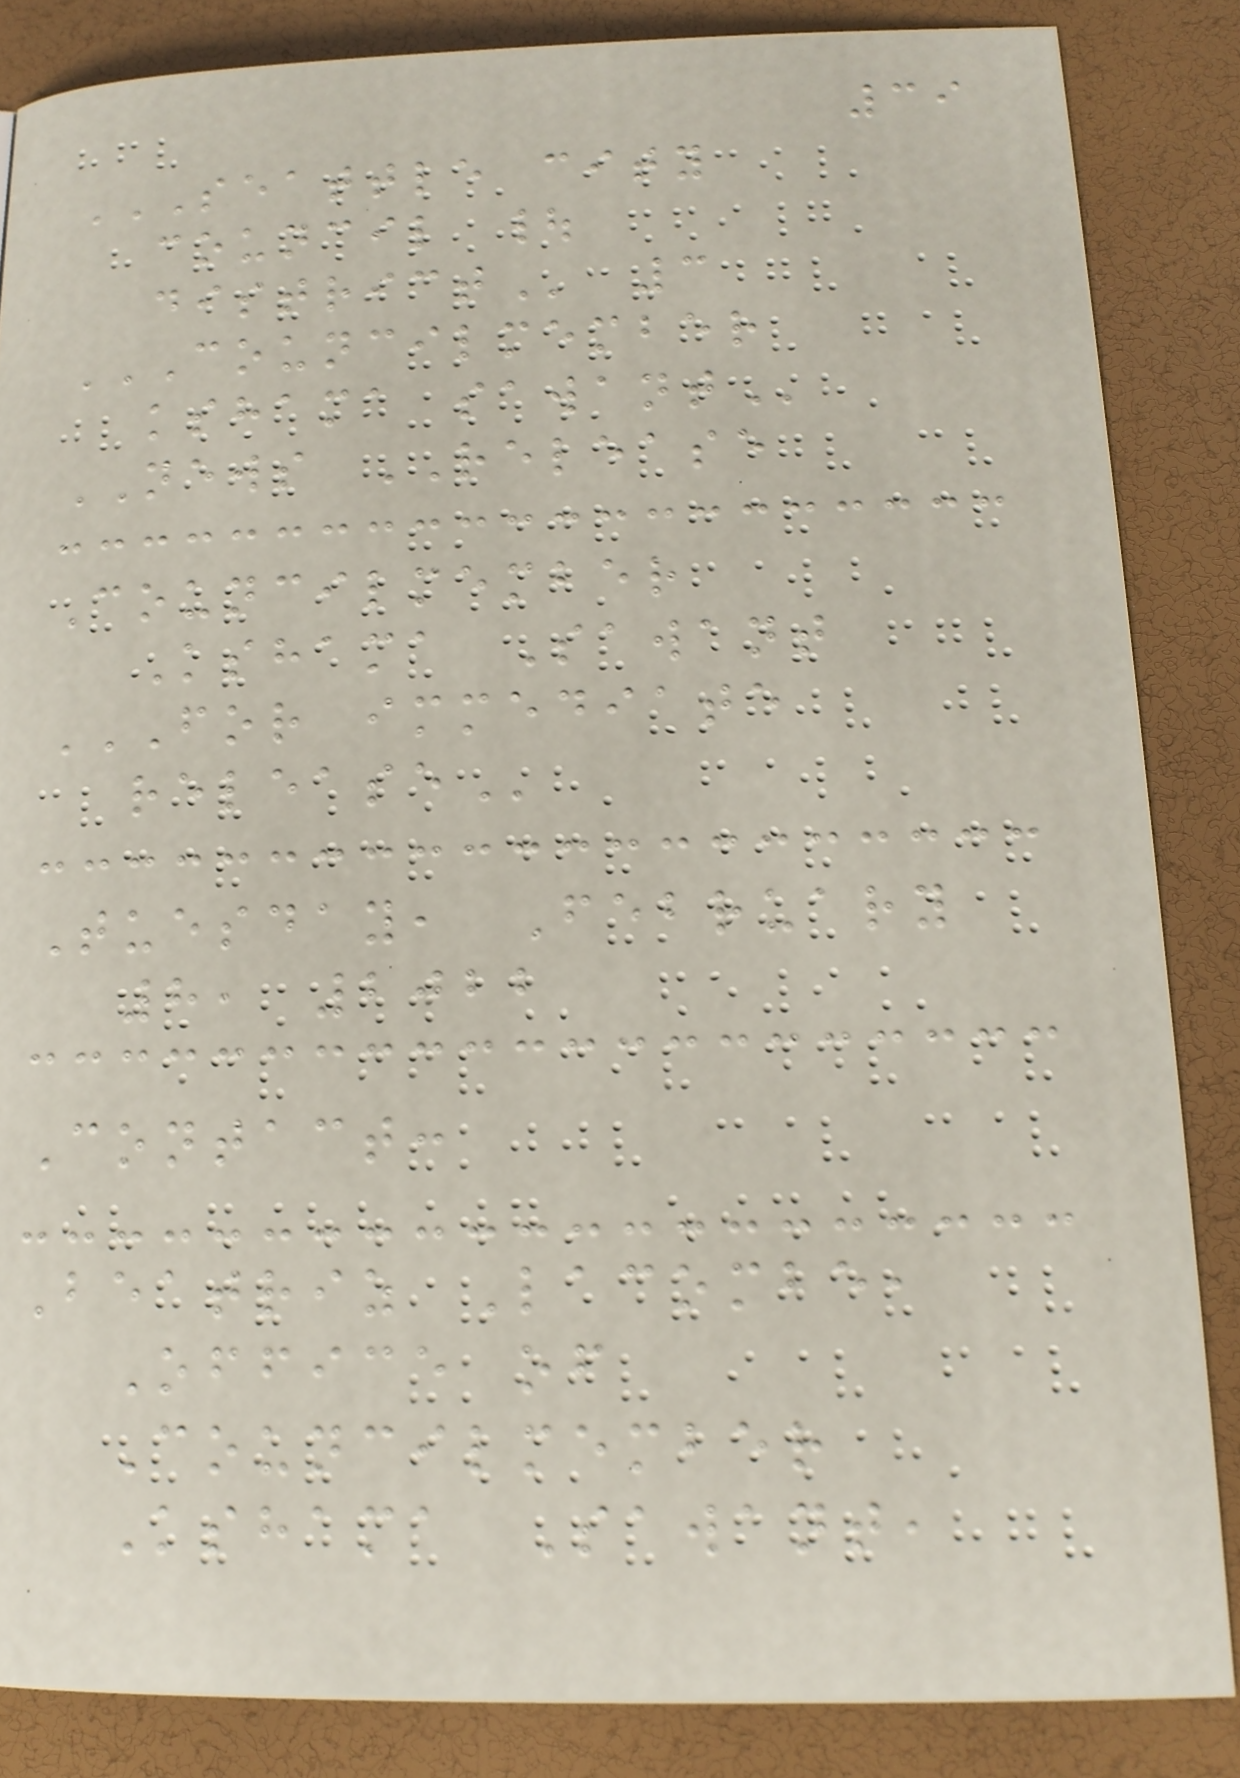39
SEATTLE CITY
COUNCIL |
DISTRICT 3
COUNCILMEMBER
KSHAMA SAWANT
NEWS RELEASE
Councilmember
Kshama Sawant
FOR IMMEDIATE
RELEASE
Tuesday, February
8, 2022
Contact:
Beatriz Lacombe,
Office of
Councilmember
Kshama Sawant,
